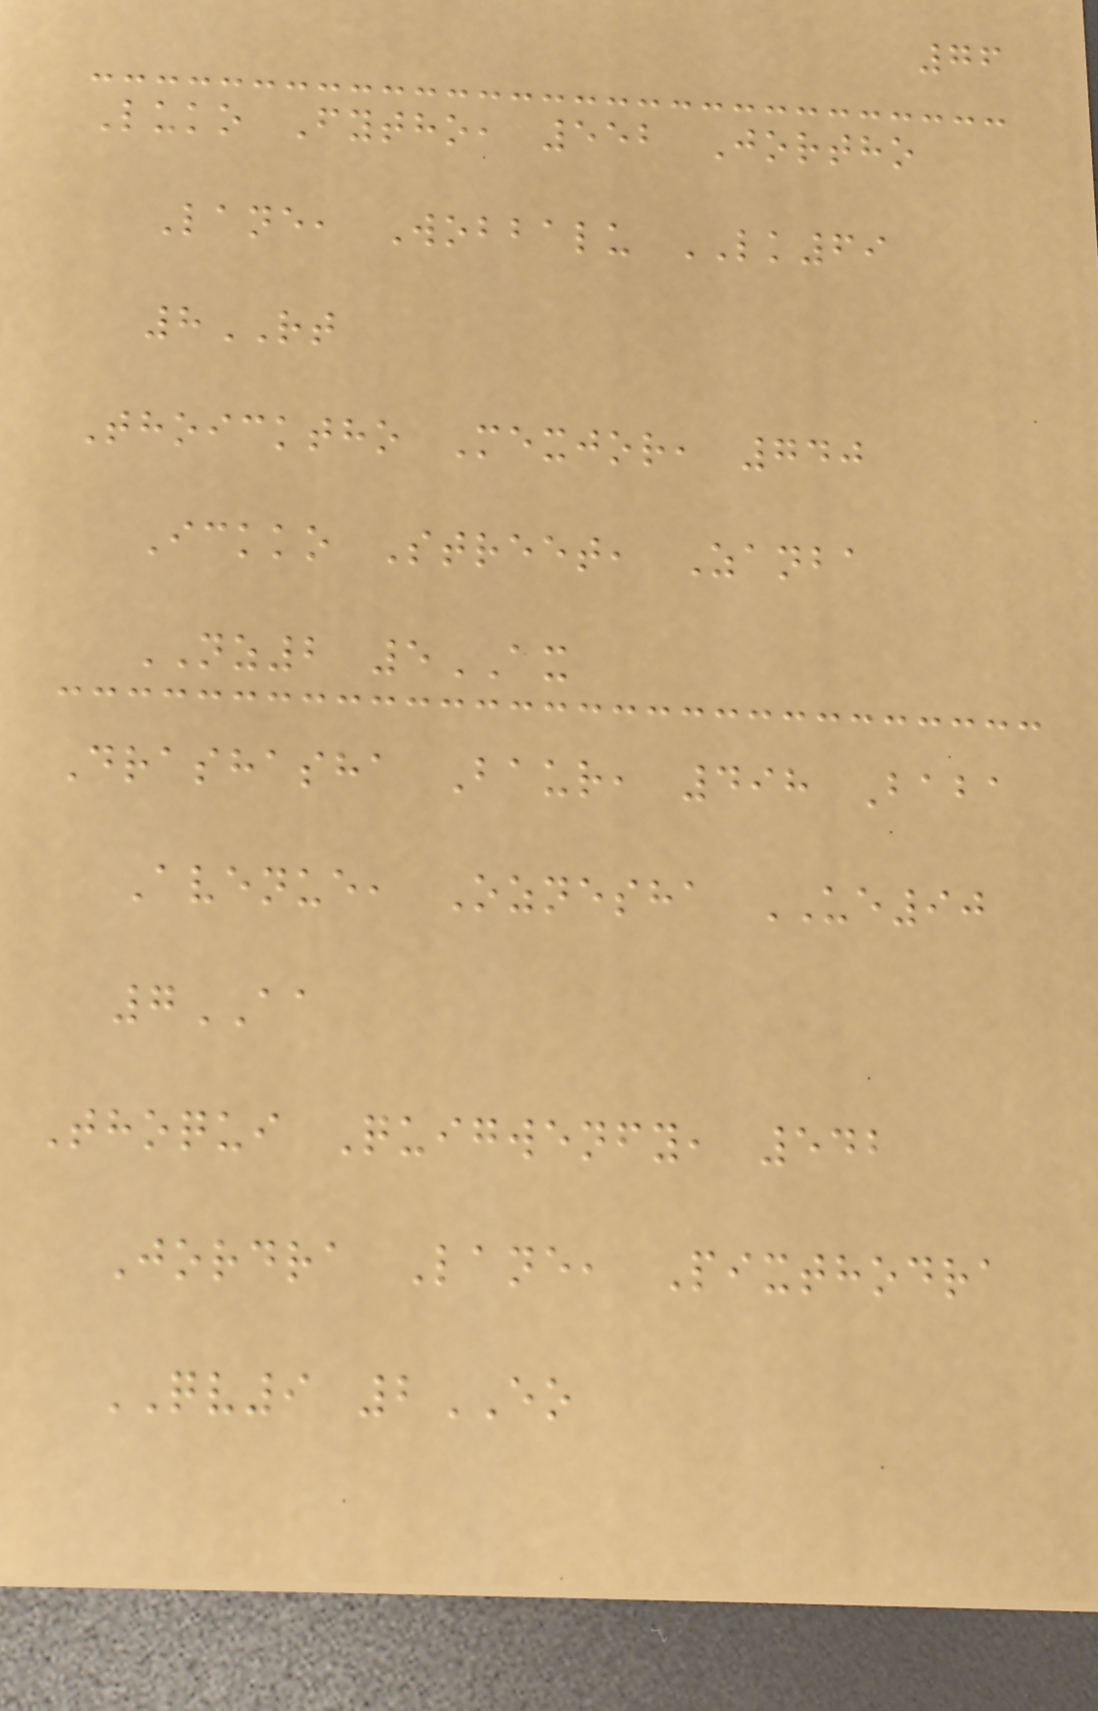76
Luko Fytho, 552 Jortho
Lane, Wobbalu LK69
8RT
Thoicktho Mexjor, 740
Ickko Street, Zanba
NZ2 5AX
Drashasha Baur, 498 Baba
Avenue, Oznesha UE90
7AA
Thoqui Quigwenfy, 542
Jordra Lane, Pixthodra
QV9 2EO
